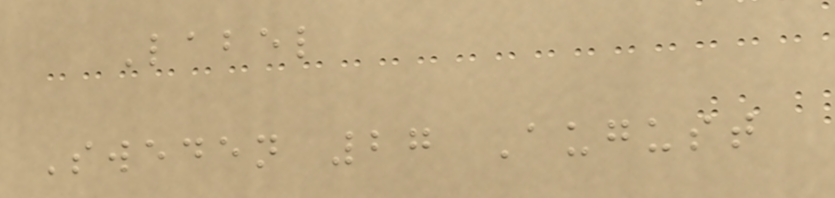Label
Sweden 27 August
